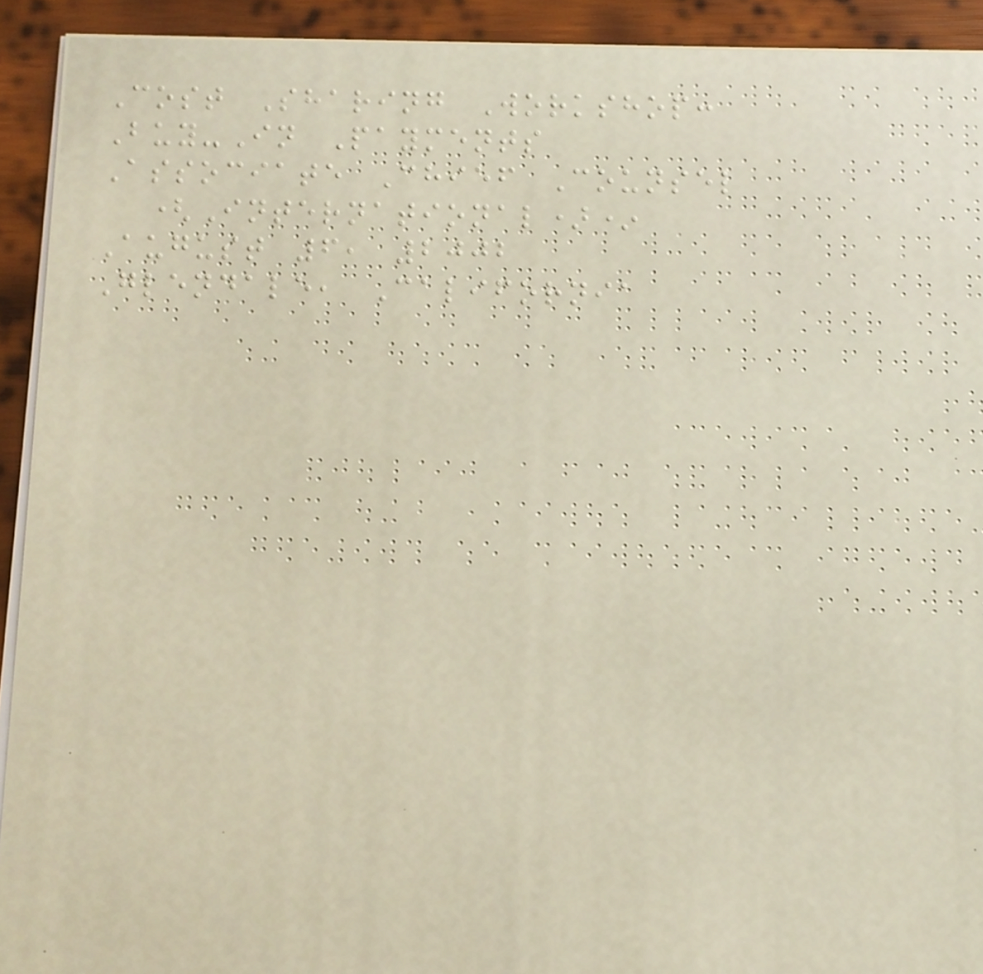Cost Sharing Workshop:
Buy-In Payments
Associate Chief Counsel
(International)*
August 6, 2002
Glendale, California
